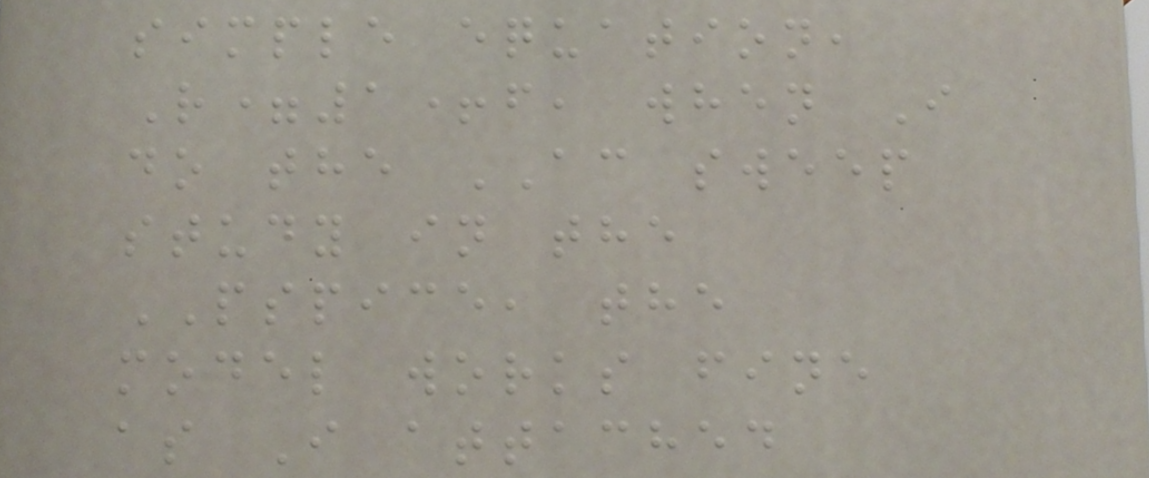simple equation,
R=1+f, when I
do the AC sweep
study in the
PSPICE, the
model works fine
as I attached
